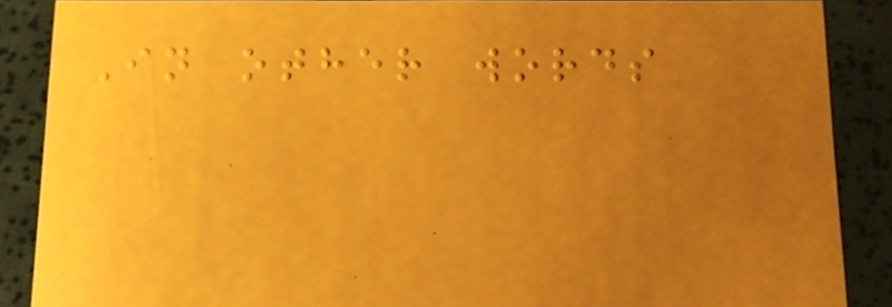In other words
